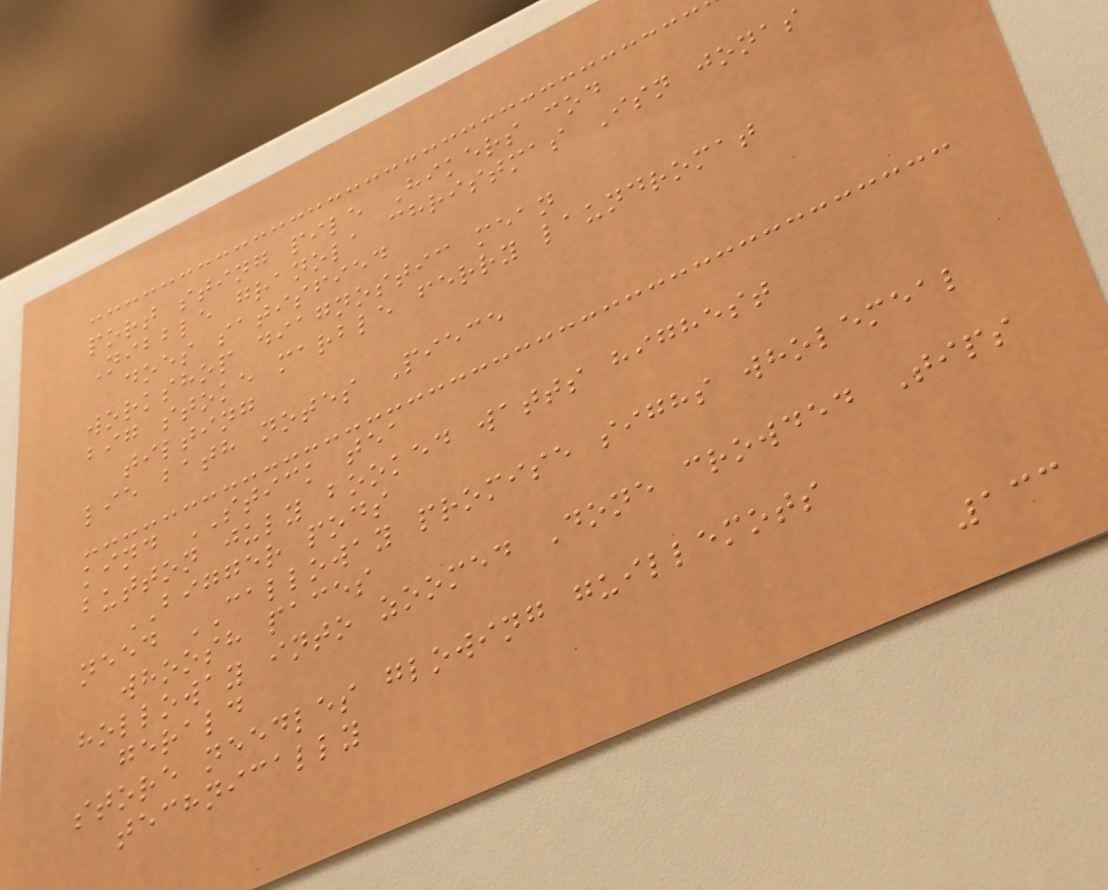port sting pile Hikers cod
Nibble granola christmas Isn jonas
does satisfied
workshop diagnostic mean
big stoke marble ferry laundromat
tilting
lie bath notes Piece
kind STICK tea
button july booked watts highest
BIGGER pods
need CALLOWAY promise sighs wholemeal
whoosh paces
holloway into zoomed Done crowded Tips
gerald
store needles glowing guillemots
technically
133
